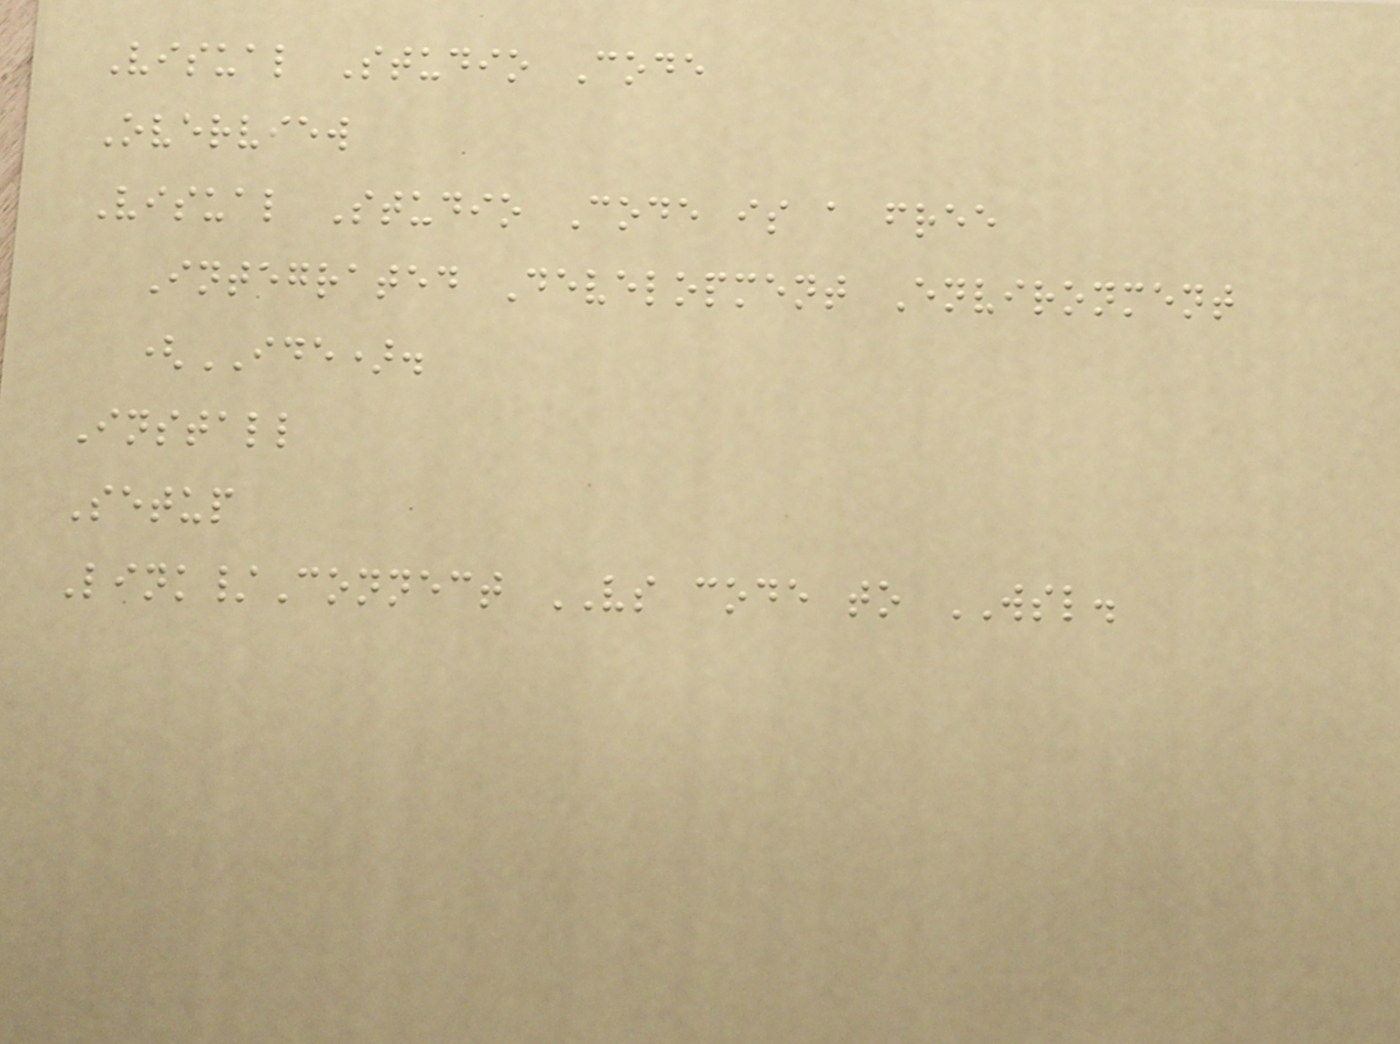Visual Studio Code
Overview
Visual Studio Code is a free
Integrated Development Environment
(IDE).
Install
Setup
Link/Connect VS code to WSL.
